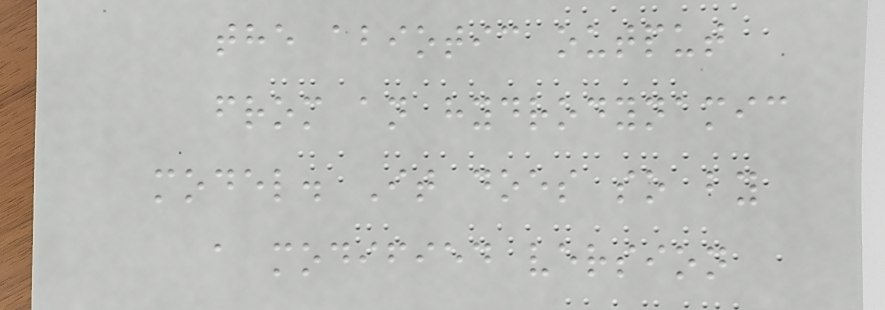the abiotic output
from an hydrodynamic
model. It does so by
a modified version
